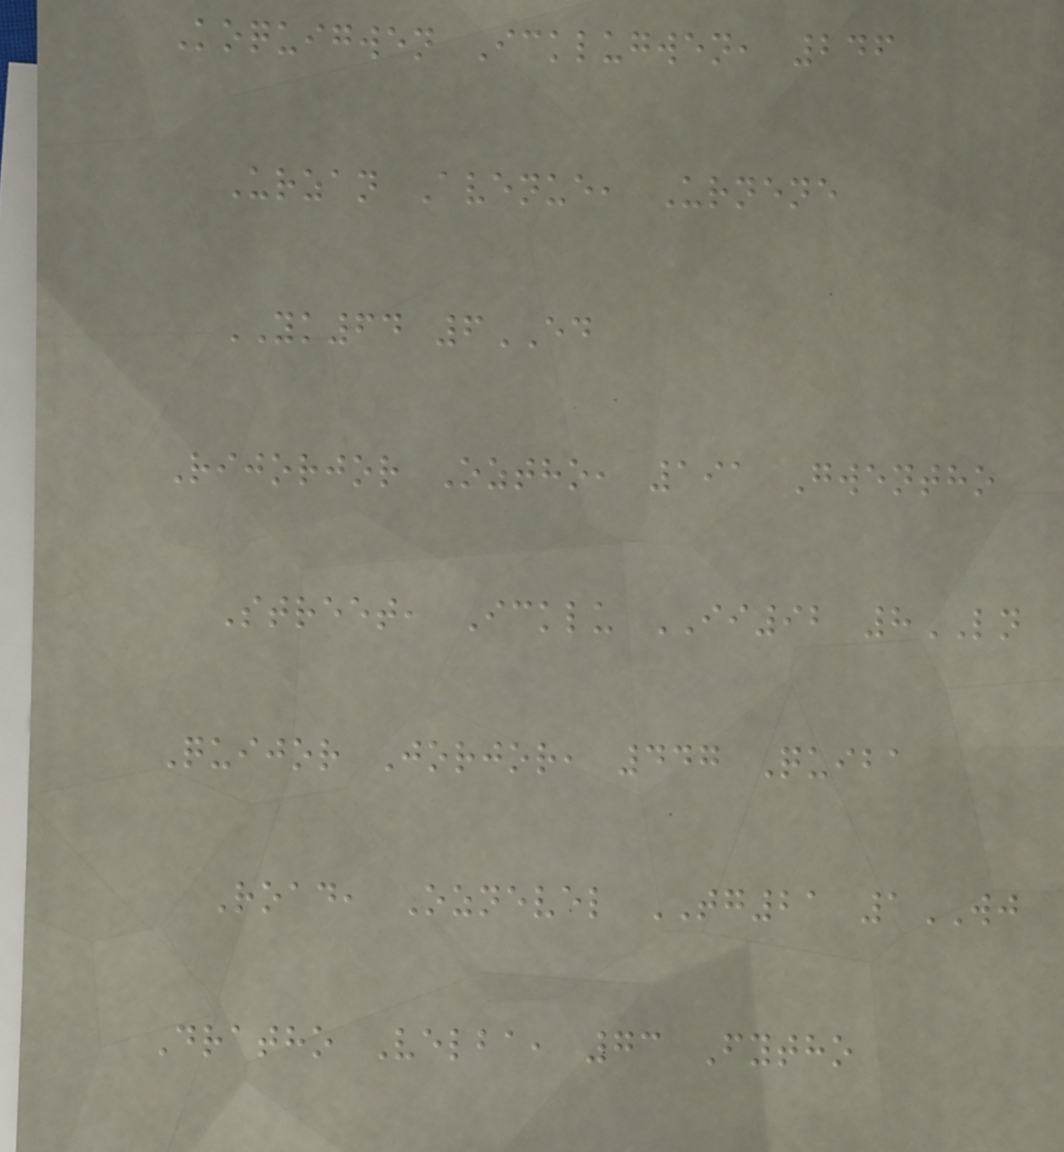Koquigwen Icklugwen, 246
Urzan Avenue, Urnene
YK64 6ED
Rijorjor Oztho, 191 Gwentho
Street, Icklu II92 8LN
Quijor Jorjor, 447 Quiba
Road, Oznevel TG21 1WJ
Dratho Velba, 73 Fytho
